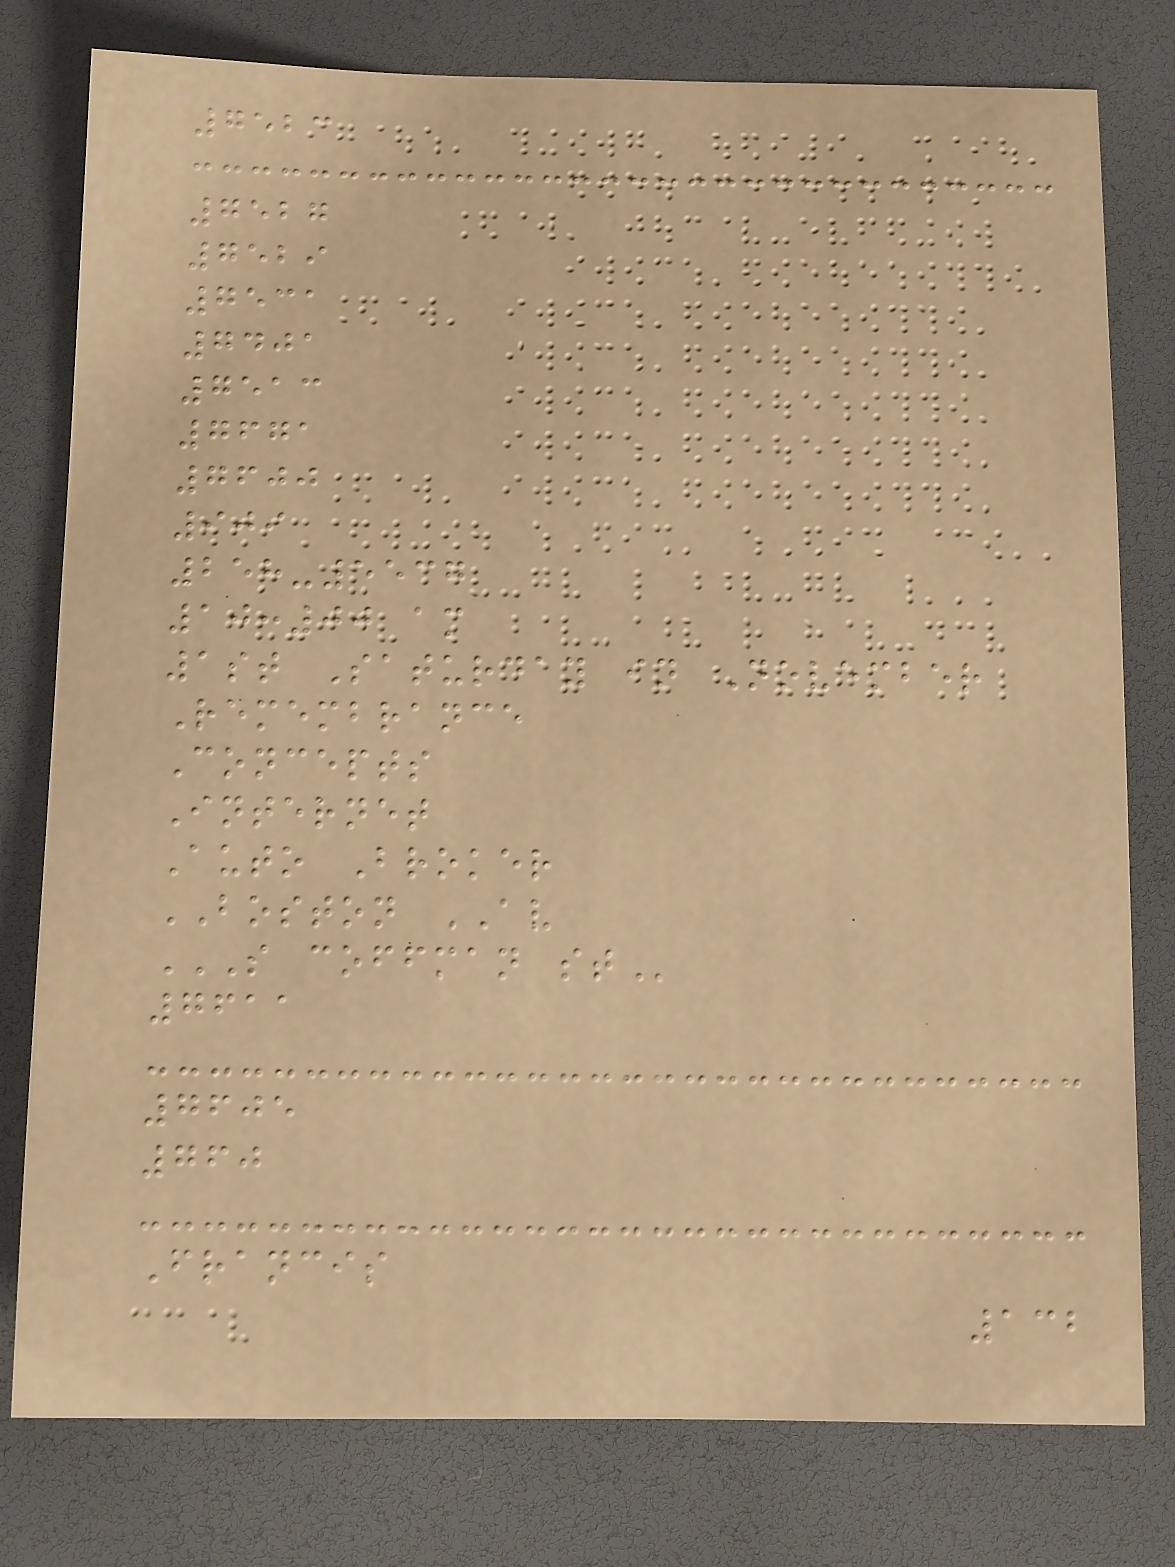7523
7527
7529
7531
7401
7513
7671
7600
909
258-5537
10:00 am
1st Saturday in November
Remembrance
Concepts
Internet
Auto Broker
BOSTON AV
S COFFMAN ST
7611
7605
760
Francis
132
